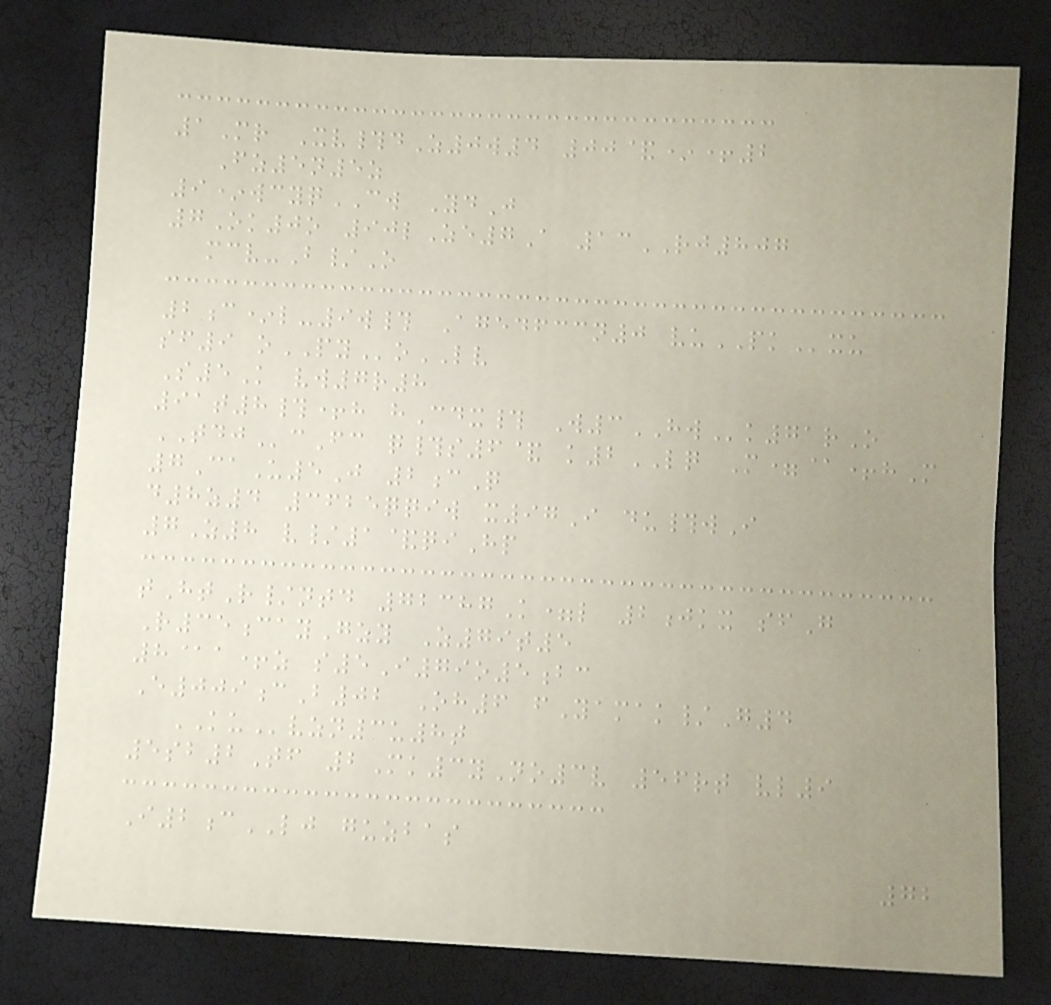1Mr Xv#dZ0w4 00&*+2
Fz5n5z
9*wcyqCW YdJ
7Ok0o 90lZe7A 13RJ807
mcv-B/O
2c*l-9w# Agedfccn0 vuPKxu
sf9 oPYoLV
S5K vw7r8
91t8#+h hCdx# W3HWk71rO
TDJcFc q#s6& k2LQ M=@+hM
7CaU5J 2cQ
d8z4 3625qqiw x97I du#wI
7Z8 v/1&qiHp
tHtR/ntd 72387K=l 2jkx sfG
R35cayGzy Z79t5
8@a+z s5I79o5bc
E009cB02 Oh6 fYamak/G4
KUvzn3u8t
5sb2Tf 2Mk3yNo3v 56rt vl9
I2cLJ guzbas
72
